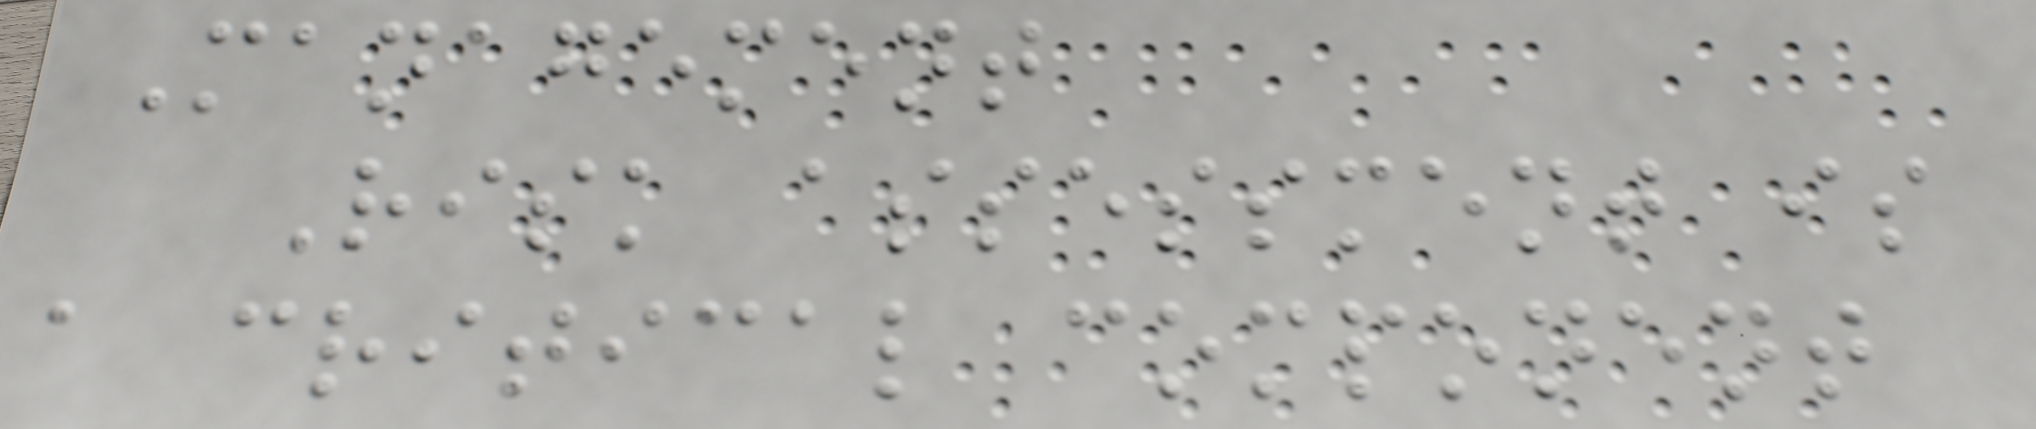Management
Risk assessment is
a critical component
